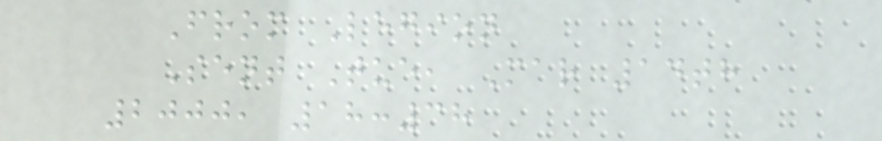From Legion
Sent Tue, Mar 14th
2000, 18:38
